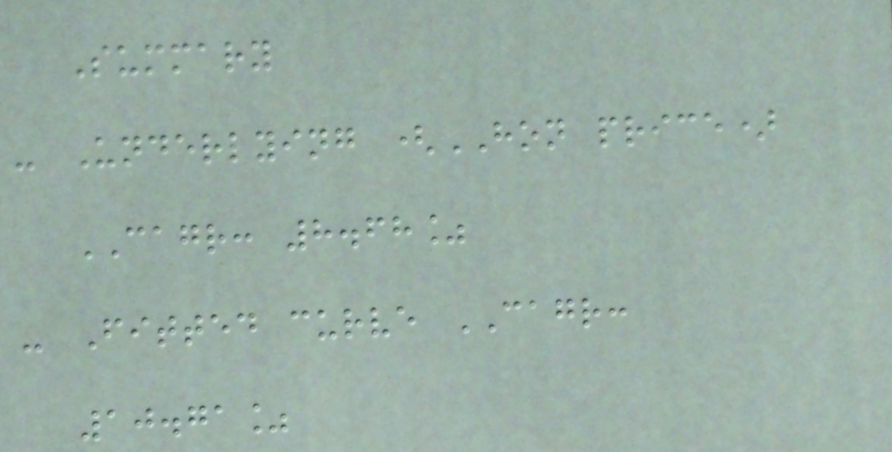Summary
- Underlying (HON price)
CAGR: 8.68%
- Fitted curve CAGR:
10.71%
